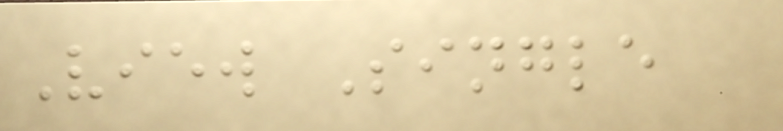View Single
